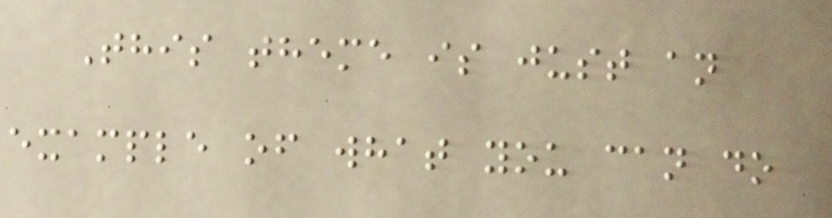This theme is just an
example of what you can do
